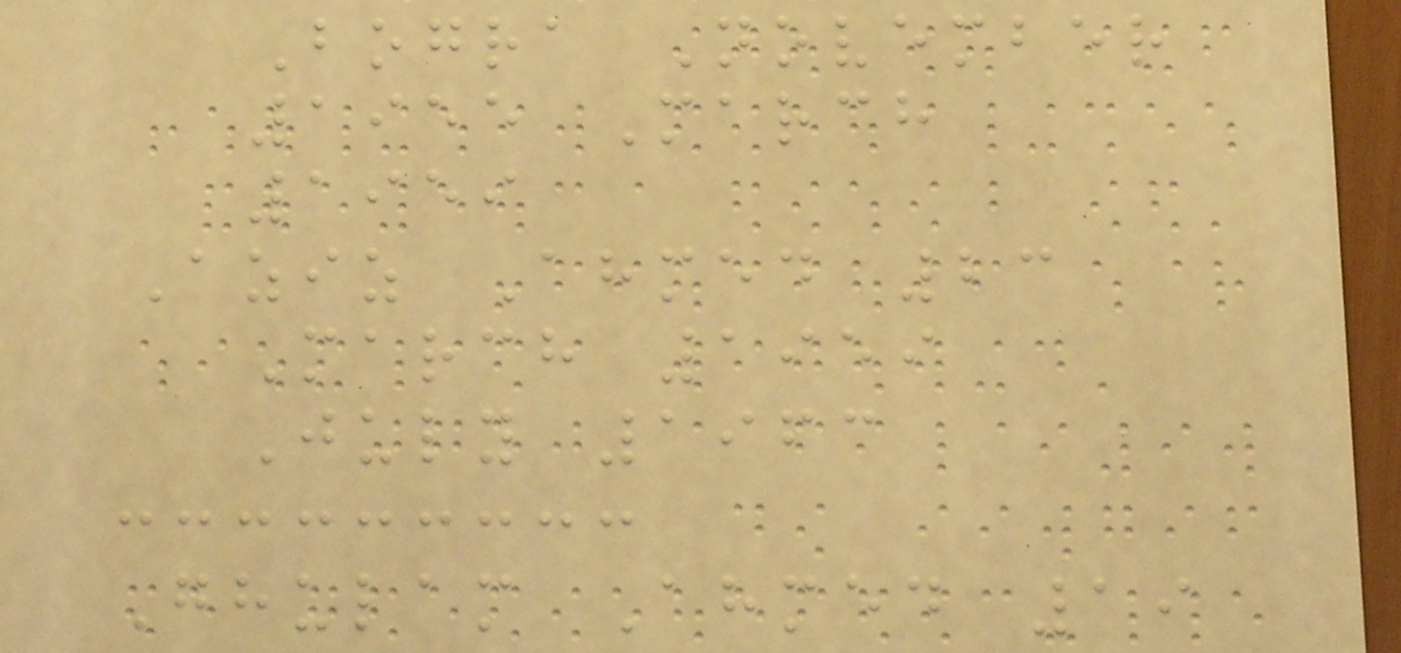Bogra November
1955 March
1959
Aziz Ahmed 23
March 1959
July 1963
Ghulam Ahmed 19
